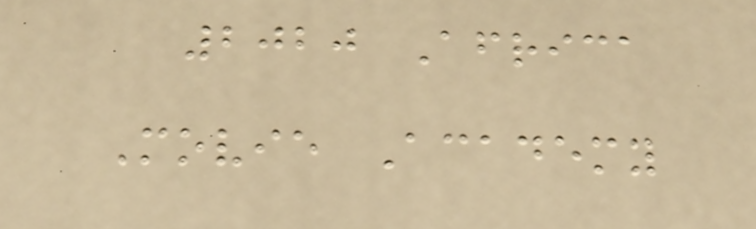2020 Africa
Movie Academy
